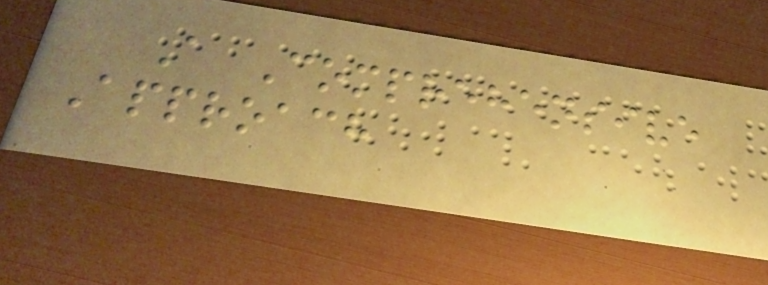A Comprehensive
Approach
